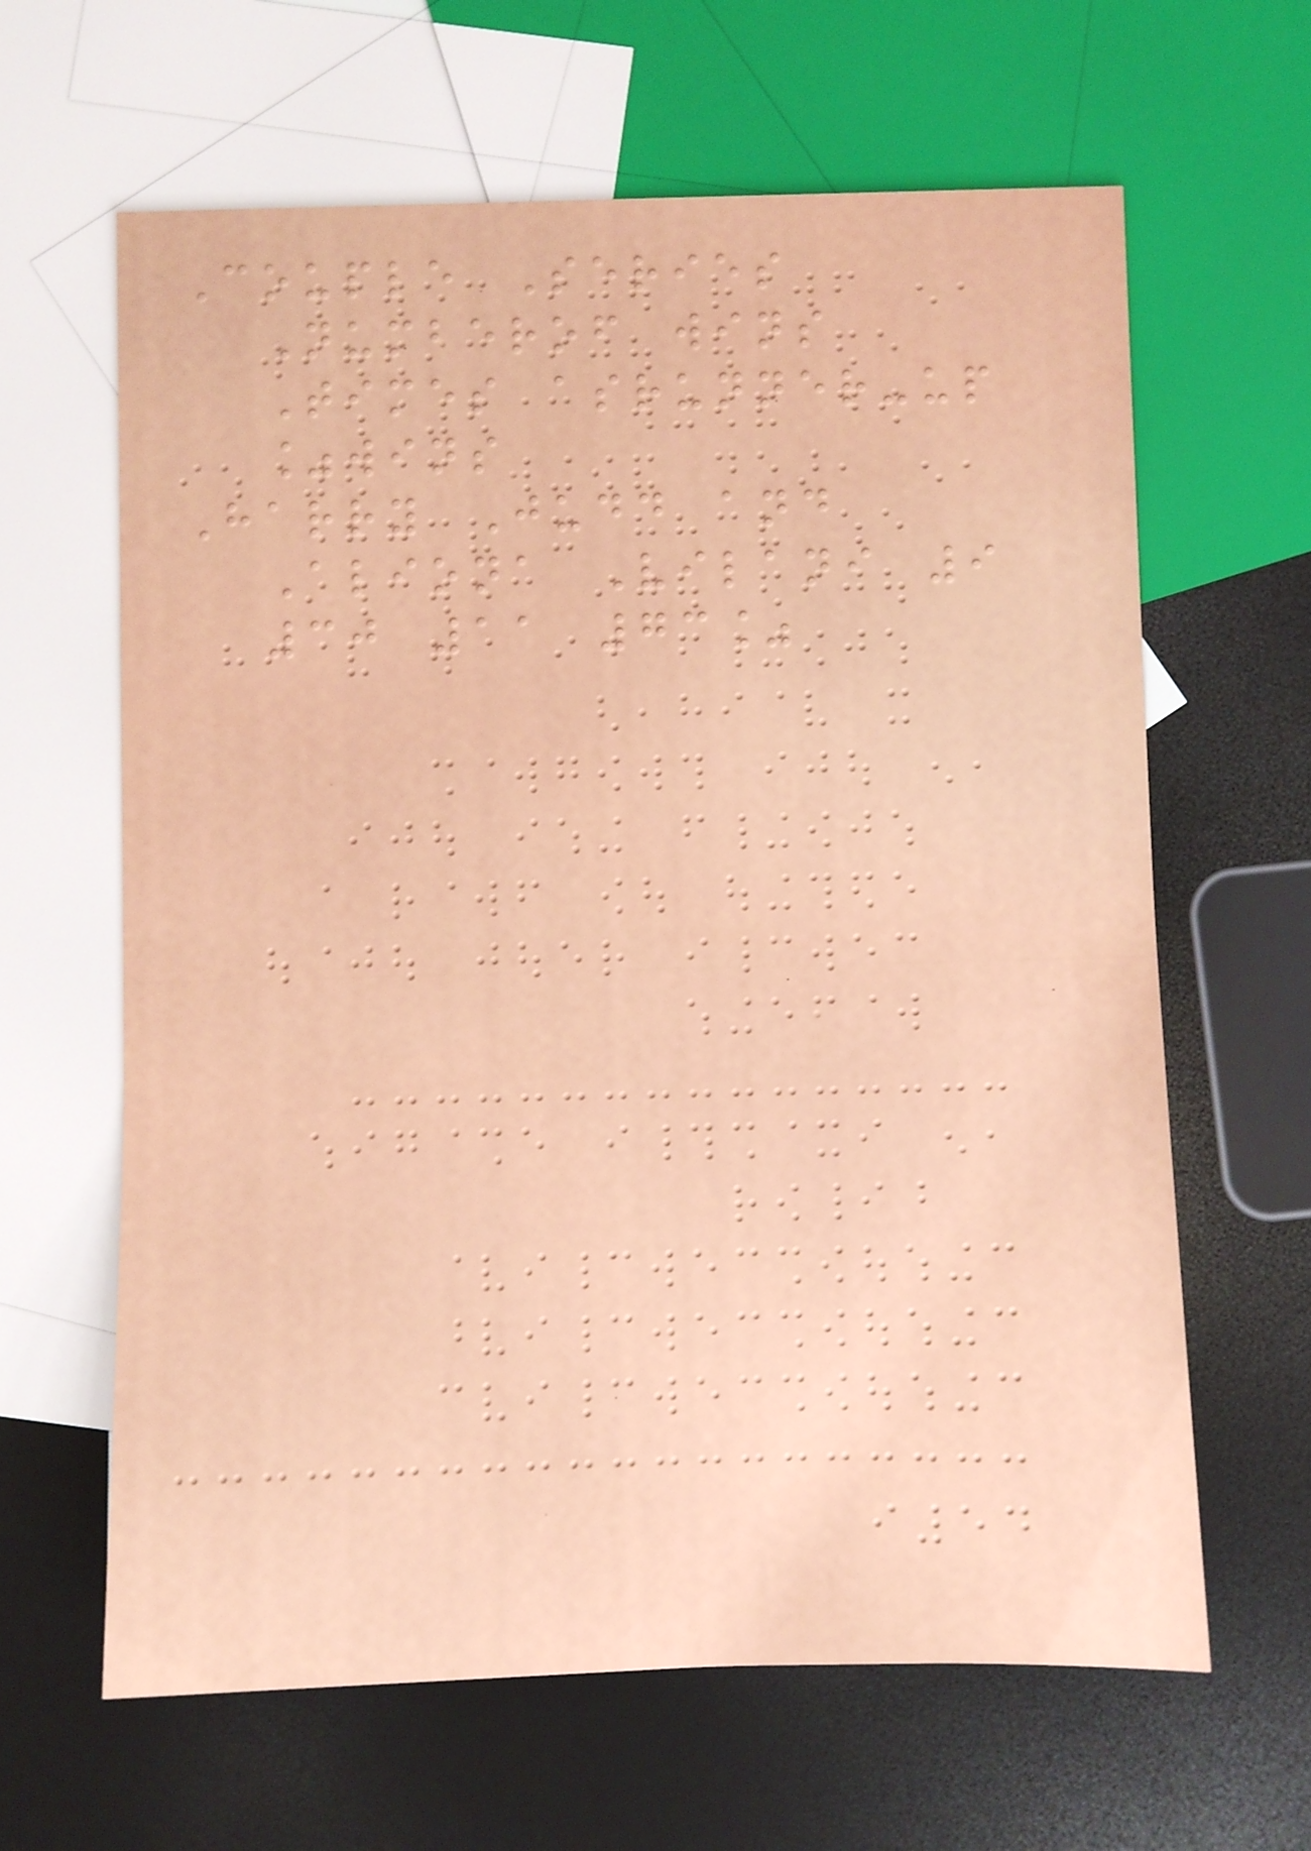Couple Series
Numberof wins
Times asrunner-up
%wins
Harry Judd and
Aliona Vilani 9
30 11 73%
